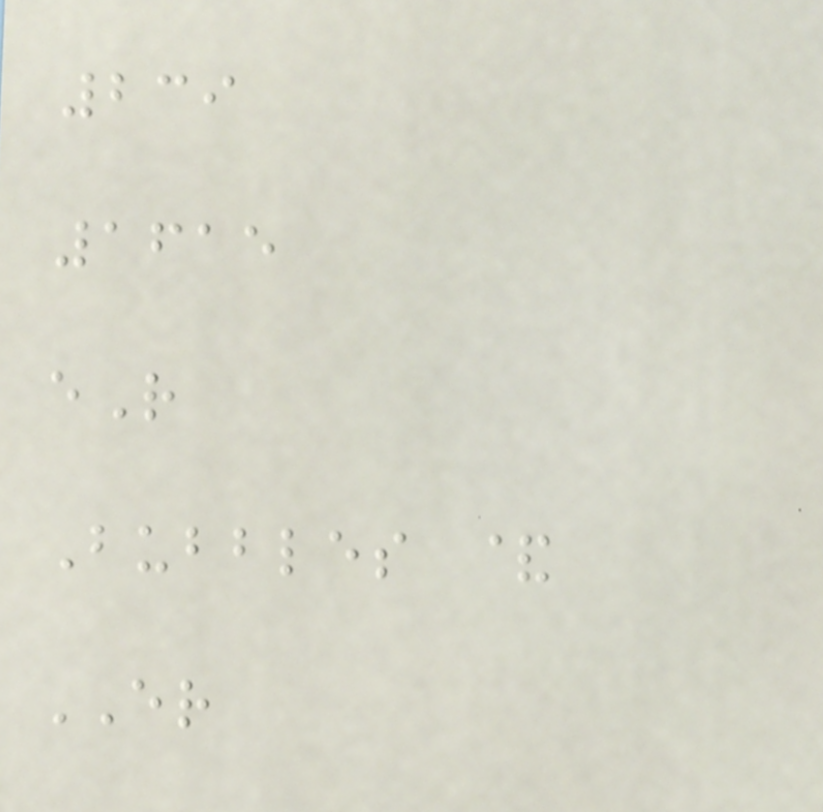239
1615
eR
Bubbles &
ER
